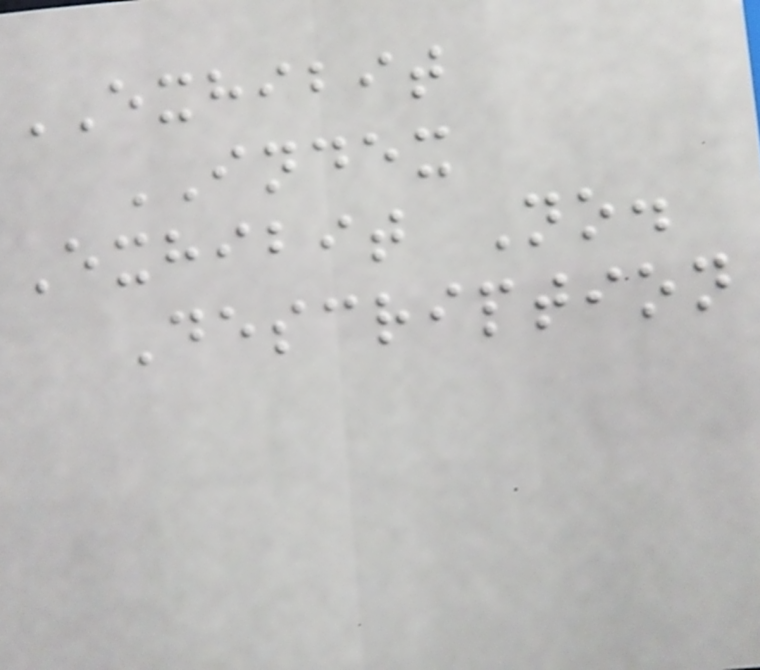EXHIBIT
INDEX
Exhibit No.
Description
